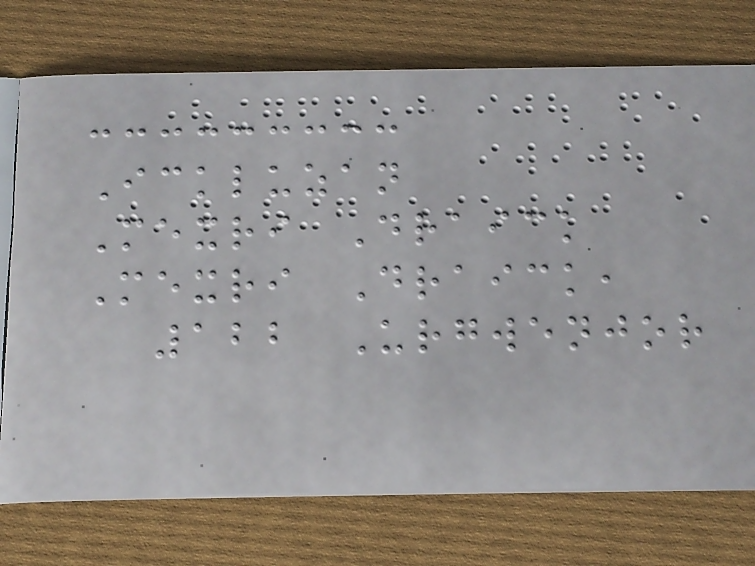Ickluzan
Mexri Draick
Mexri Draick,
122 Urgwenjor
